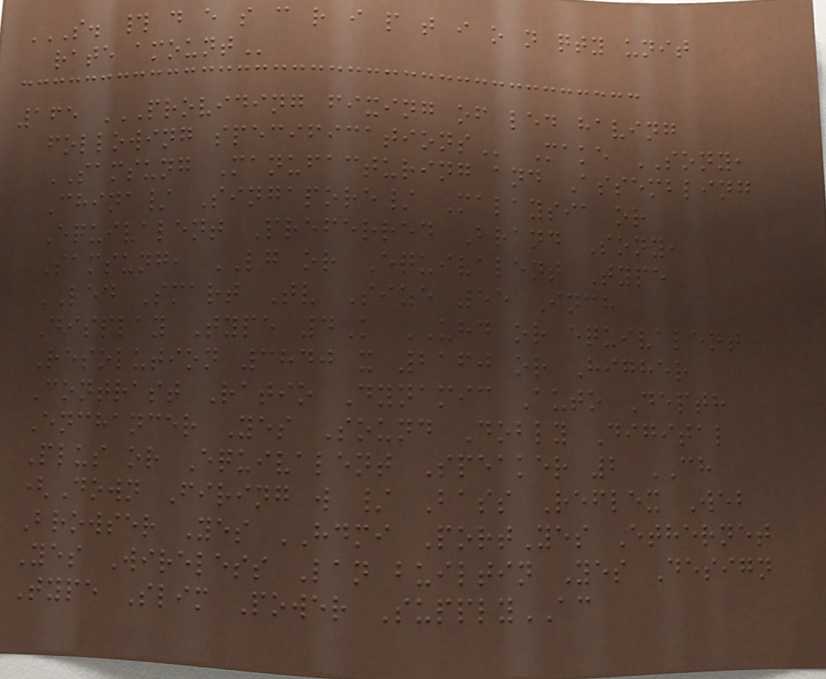S. # D E S C R I P T I O N QTY UNIT
RATE AMOUNT
165 PROVIDING FIXING OF LED HAVING
FOLLOWING SPECIFICATIONS Make SONY,
SAMSUNG Manufacturing and Assembling
China/ Singapore/ Malaysia or
Equivalent Preferred Brand Sony,
Samsung, LG or Equivalent Type
LED Smart Tv Size 55 Inch
Display Type 4K UHD or equivalent
Resolution 3840 x 2160 or Higher
Contrast Ratio Dynamic Auto Depth
Enchancer Yes Sound Dobly Digital
Plus or Equivalent Speaker 2 CH
(Down Firing w / Bass Reflex Web
Browser Yes HDMI PortYes Ethernet
Yes Wireless Lan builtin Yes Design
Type Slim Power SupplyAC
